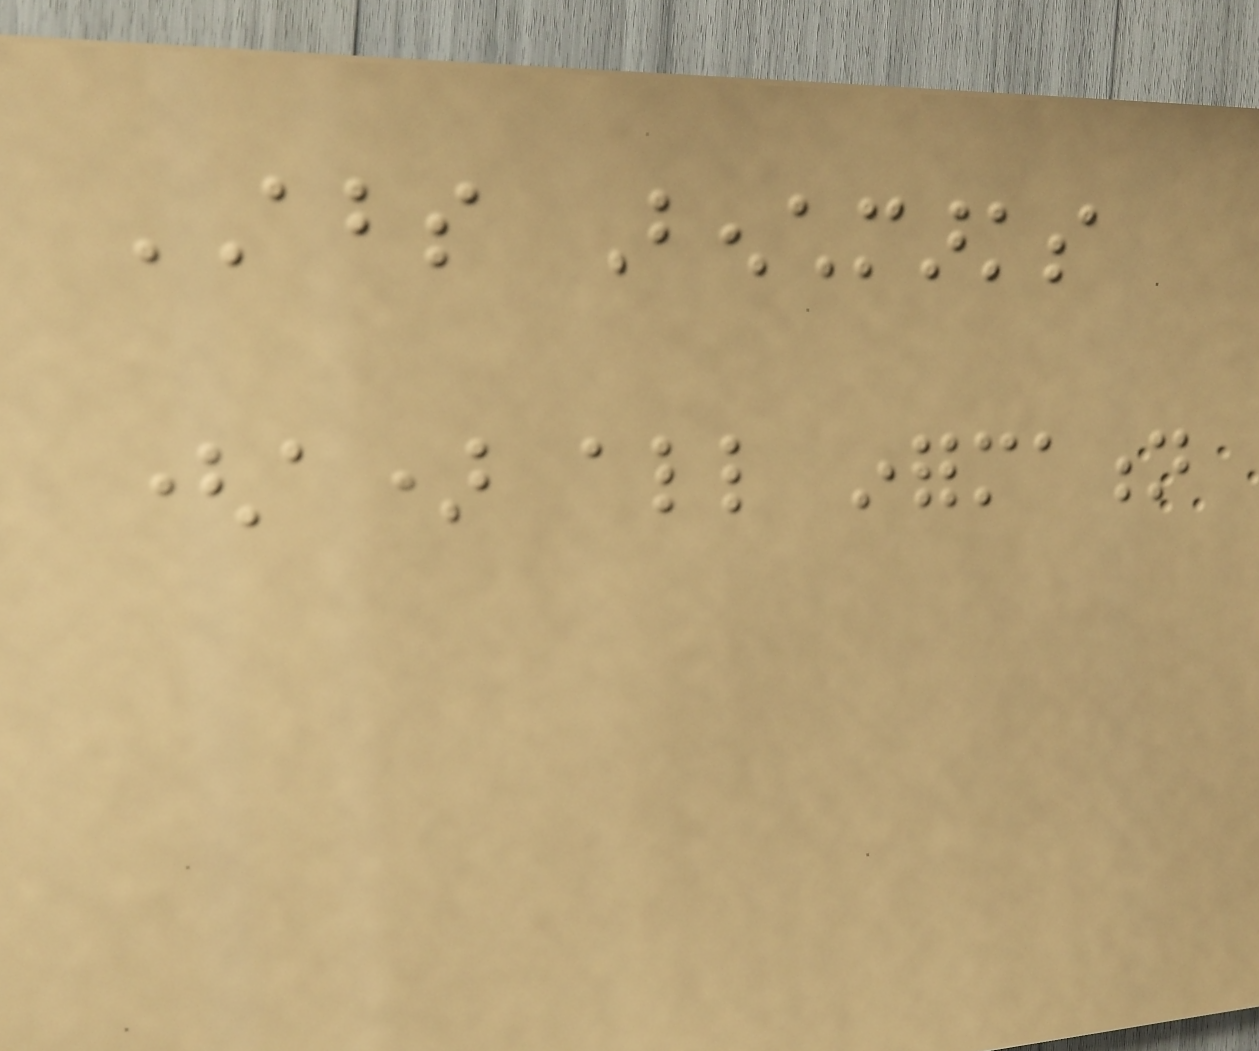ABS Benchmarks
(a) all information
